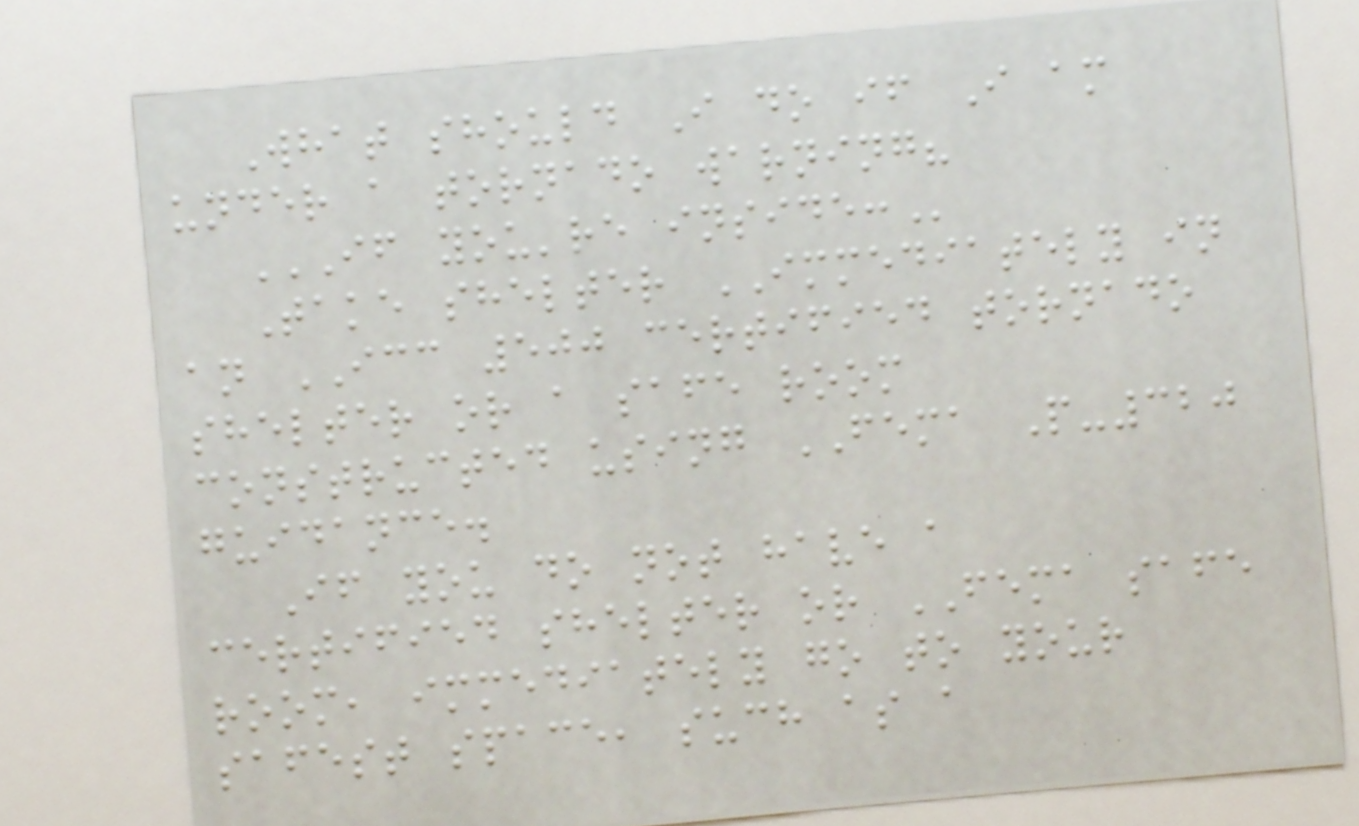What should I do if I am
under a tornado warning?
IF YOU'RE INSIDE:
Take shelter IMMEDIATELY in
an ICC 500 certified tornado
shelter or a safe room
constructed using FEMA P-320
guidance.
If you do not have a
certified shelter or FEMA safe
room, immediately go to your
safest space, such as a
